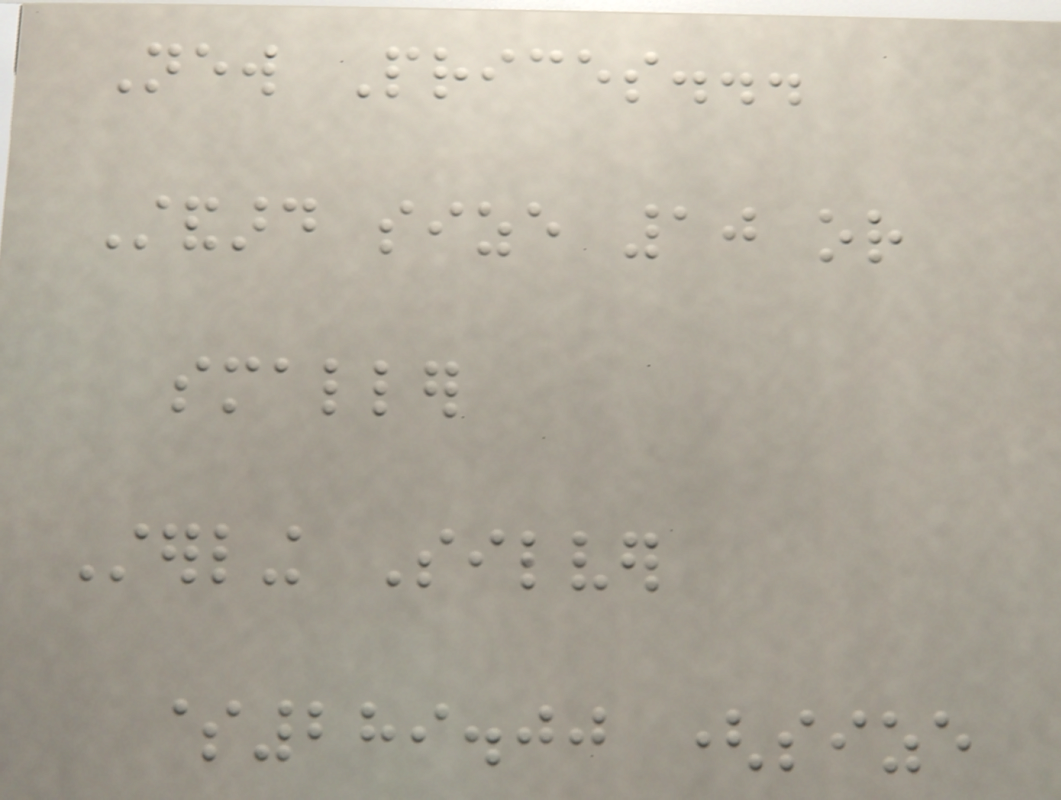New Prices...
Standard size 10 or
smaller
Sterling Silver
$289.00 (size
